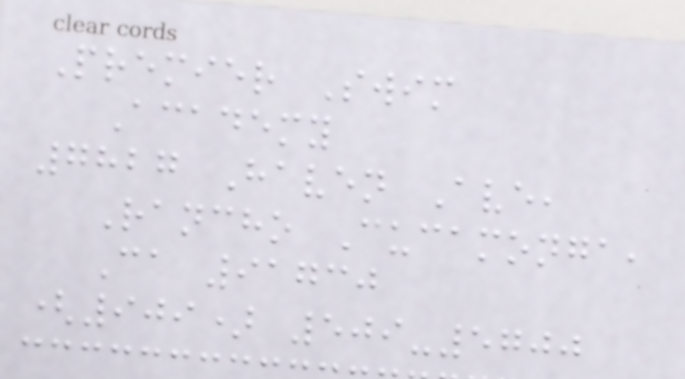Premier Swim
Academy
7827 Haven Ave,
Rancho Cucamonga,
Ca 91730
(909) 509-5700
